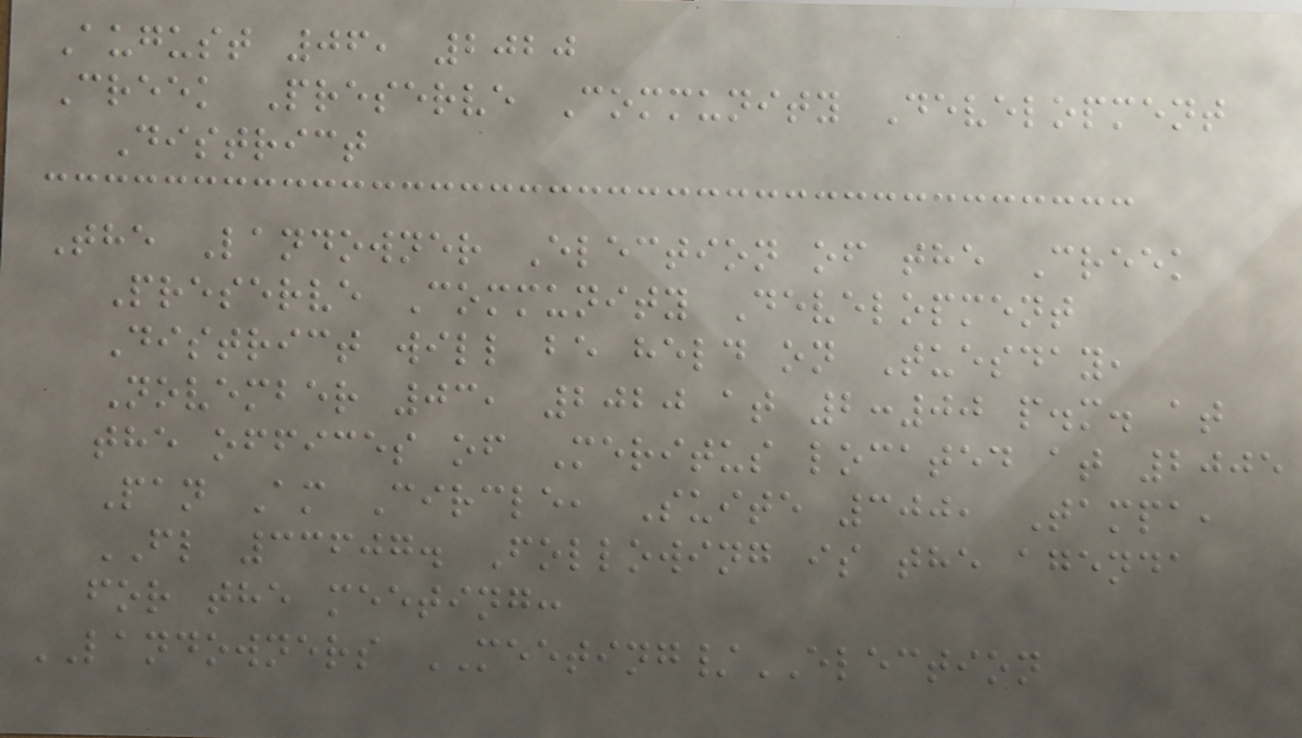August 06, 2020
Creek Preserve Community Development
District
The Landowner Election of the Creek
Preserve Community Development
District will be held on Tuesday,
November 03, 2020 at 2:00 p.m. at
the offices of Meritus located at 2005
Pan Am Circle, Suite 300, Tampa,
FL 33607. Following is the agenda
for the meeting:
LANDOWNERS MEETING/ELECTION
